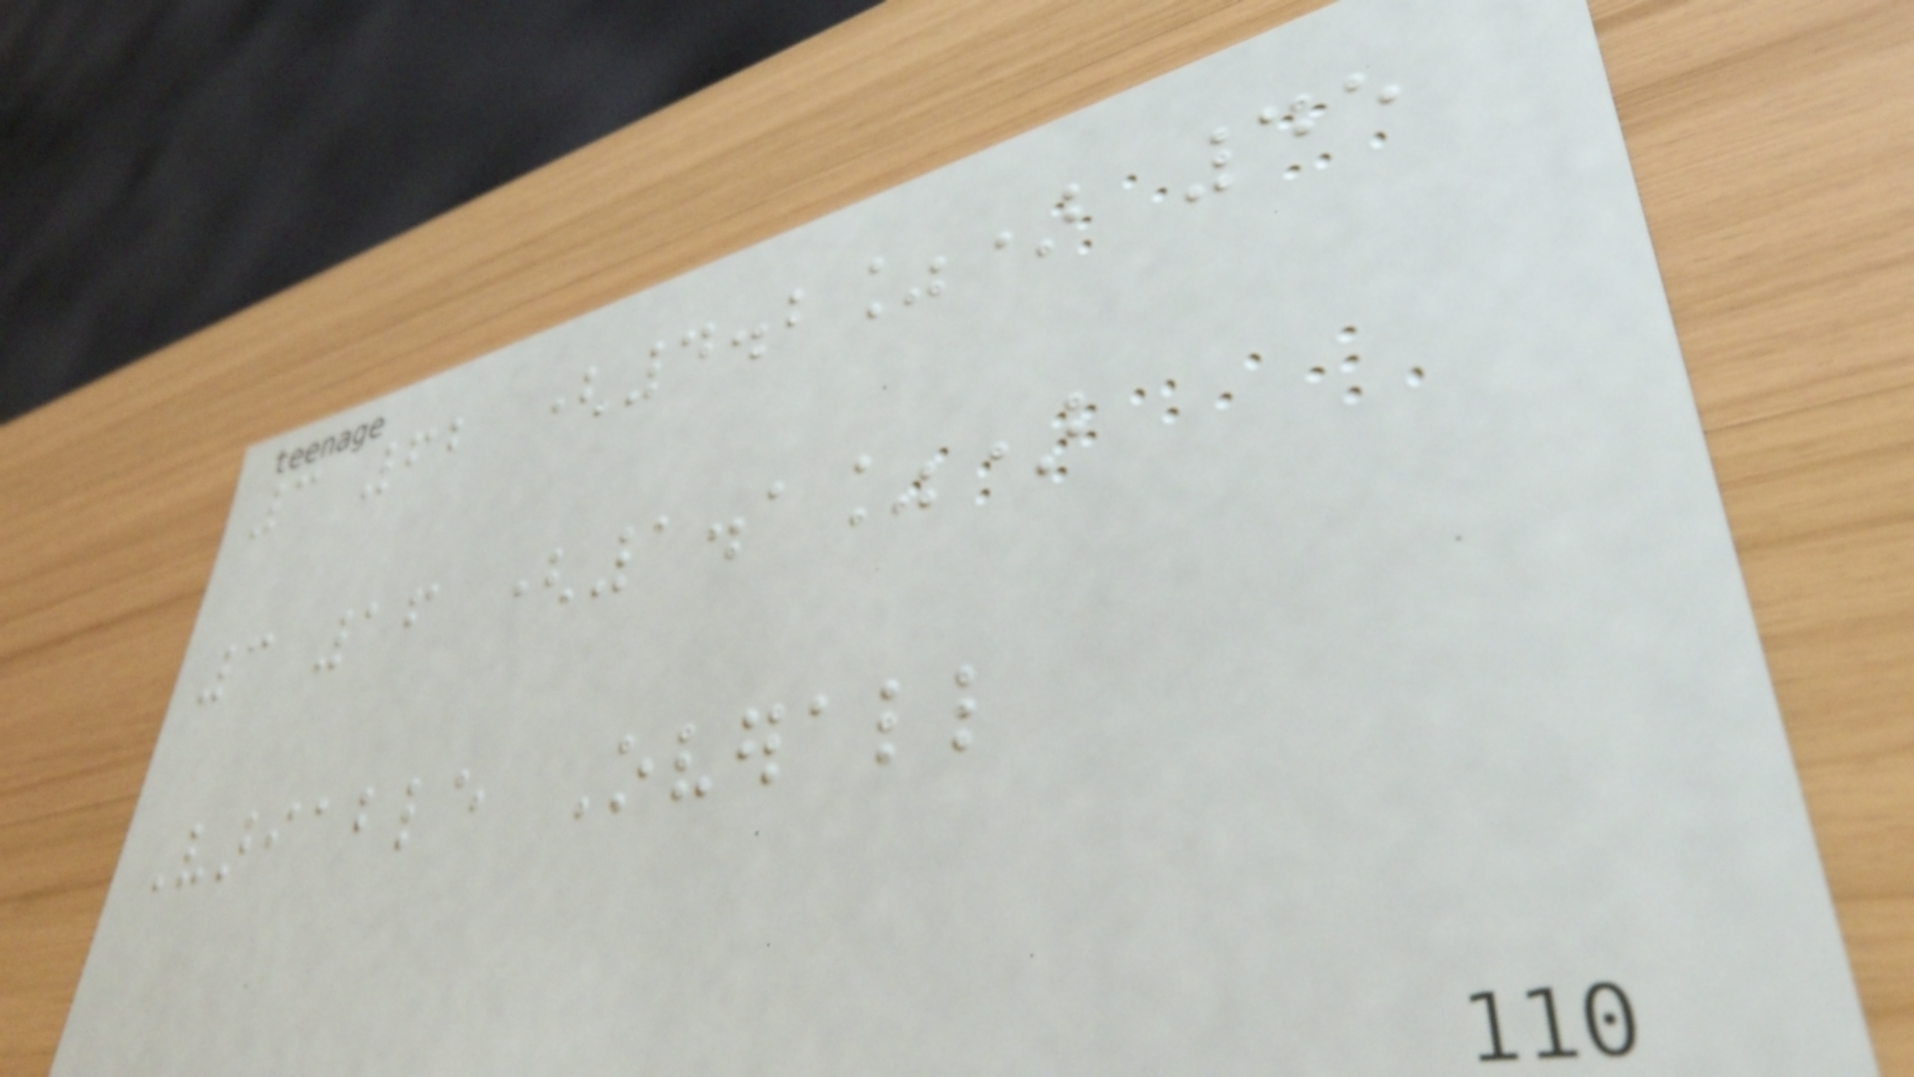3 62 (4.2%) 45
3 16 (1.1%)
Variable Overall
